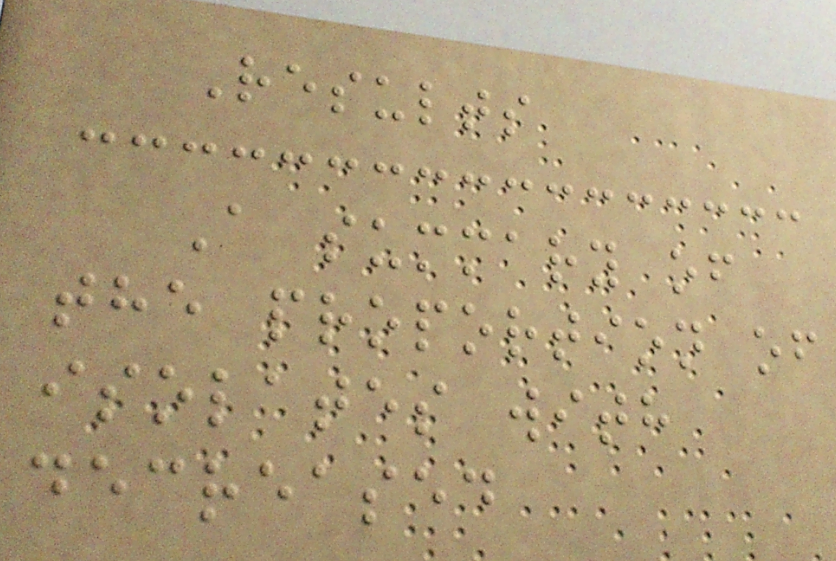Results
A summary of
the proportion of
isolates with
decreased
